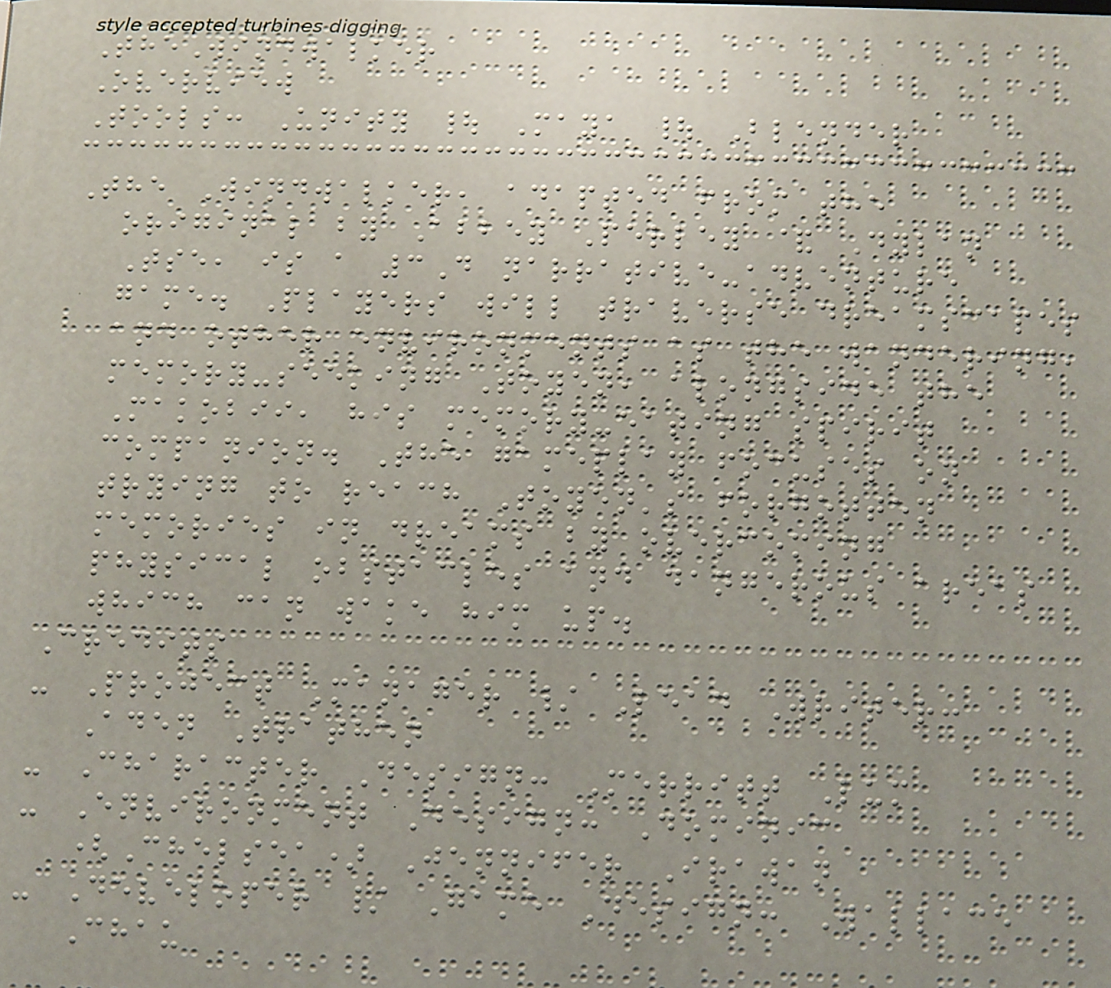TheWindwalker
Overview
Tools: Unity | Maya | Blender
The Windwalker, adapted from the
original by Abbey Perley & Dylan
Tse, is a 3D narrative-adventure
game. Players will traverse dreamscapes
and other environments as the wandering,
memory-seeking Toyen, alongside the
Makobii, his memory-eating spirit
companion. The gameplay focuses on
trying to reach Toyen's forgotten
memories in dreams by overcoming
physical obstacles and dangerous areas
which can wake him up.
Credits
- Project Manager / Lead Writer:
Aden Trathen
- Character Design: Merritt Lum
- Environment Design: Dominic
(Chelsea) Jennifer Irawan
- Developer / Game Design: Wallace
Chau
